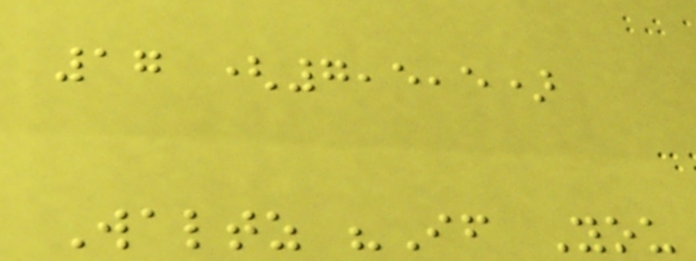17 (7,5,5)
Waltz "If You
